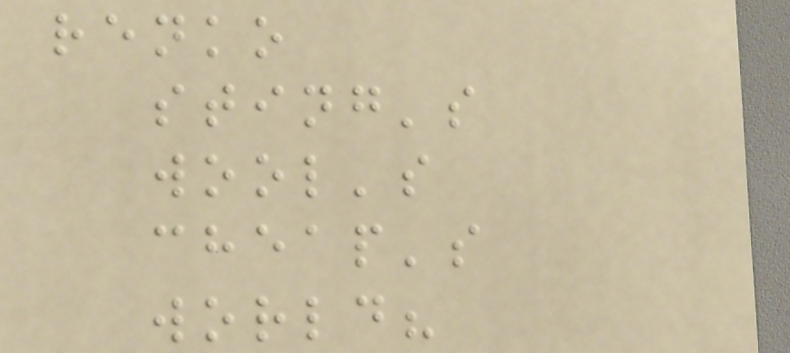renko
sting's
wool's
cheap's
world?
